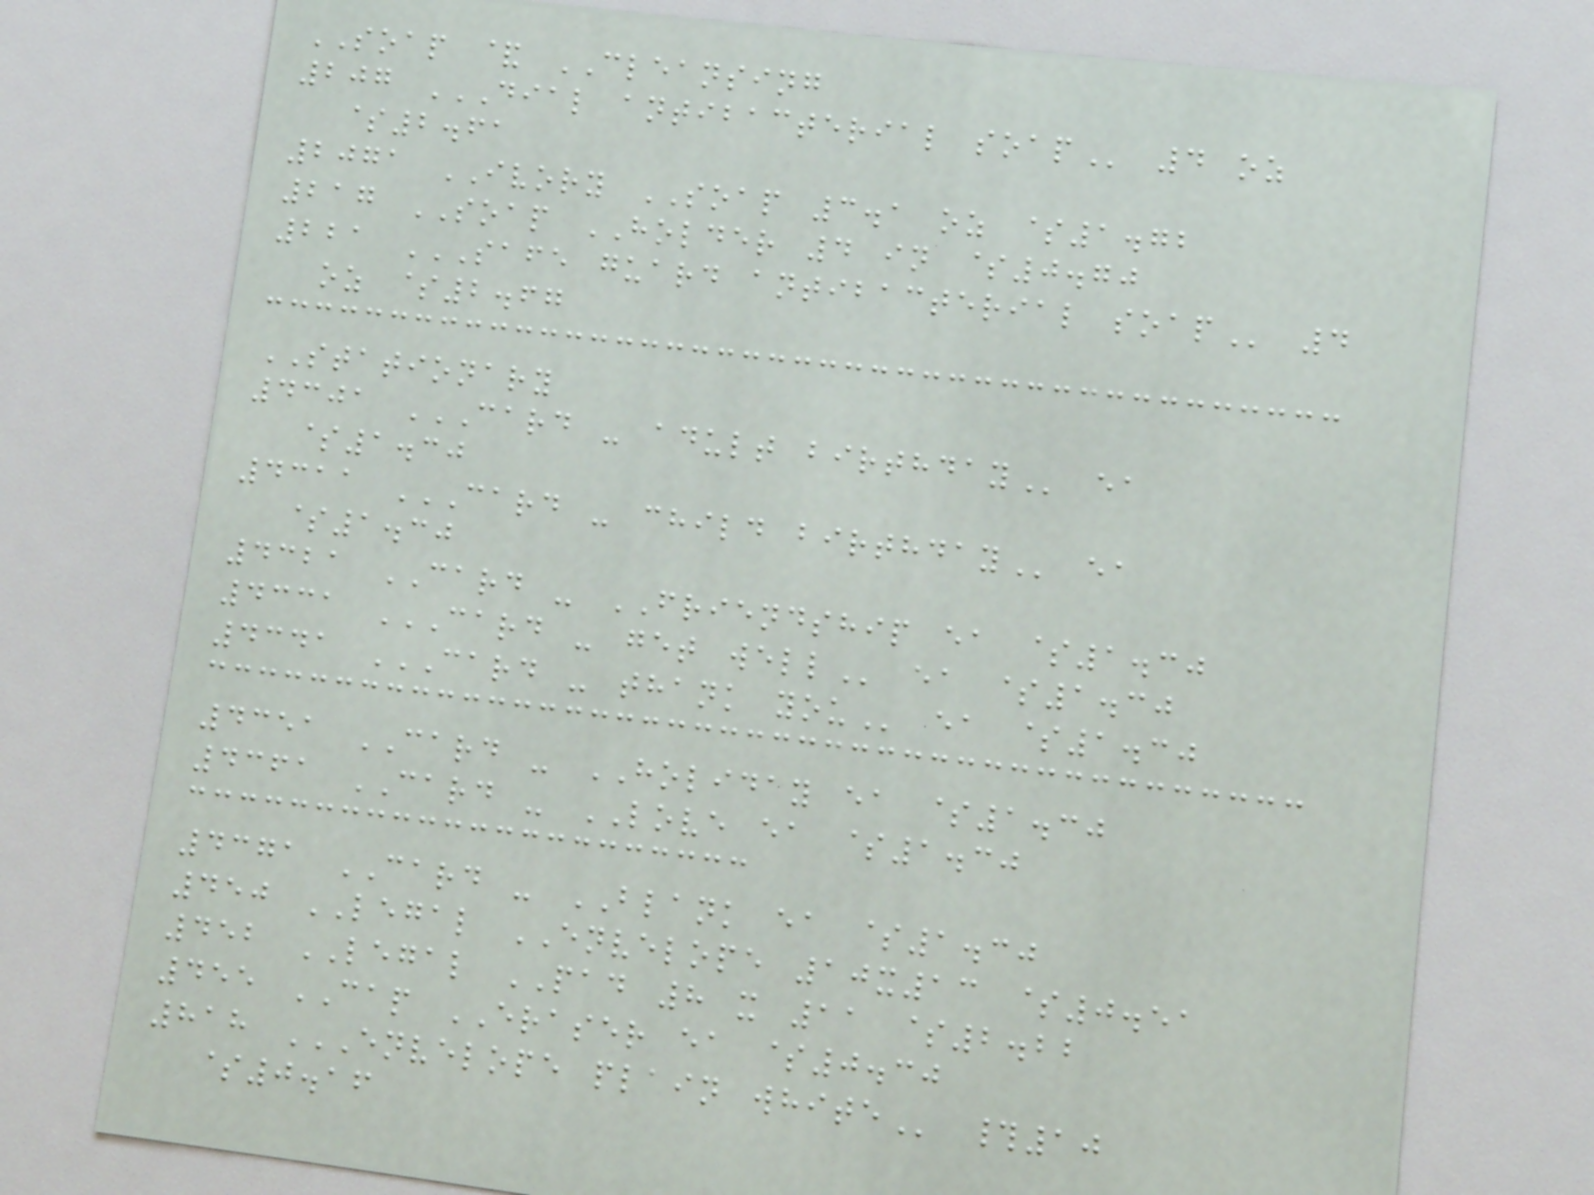SOAP & CLEANSING
207 DIAL ANTIBACTERIAL SOAP 4 oz
$2.61
2071 IVORY SOAP 3.1 oz $1.72
217 SOAP HOLDER 4 in $0.70
221 SAFE GUARD ANTIBACTERIAL SOAP 4
oz $2.67
STATIONARY
4301 CARD - ADULT BIRTHDAY ea
$1.30
4311 CARD - CHILD BIRTHDAY ea
$1.30
4321 CARD - FRIENDSHIP ea $1.30
4331 CARD - GET WELL ea $1.30
4341 CARD - THANK YOU ea $1.30
4351 CARD - HOLIDAY ea $1.30
4361 CARD - LOVE ea $1.30
4371 CARD - BLANK ea $1.30
450 LEGAL ENVELOPE 10x13 $0.51
452 LEGAL PAD 8 x 11 $2.22
455 CAP ERASER ea $0.30
818 ENVELOPE PLAIN WHITE #10
$0.16
